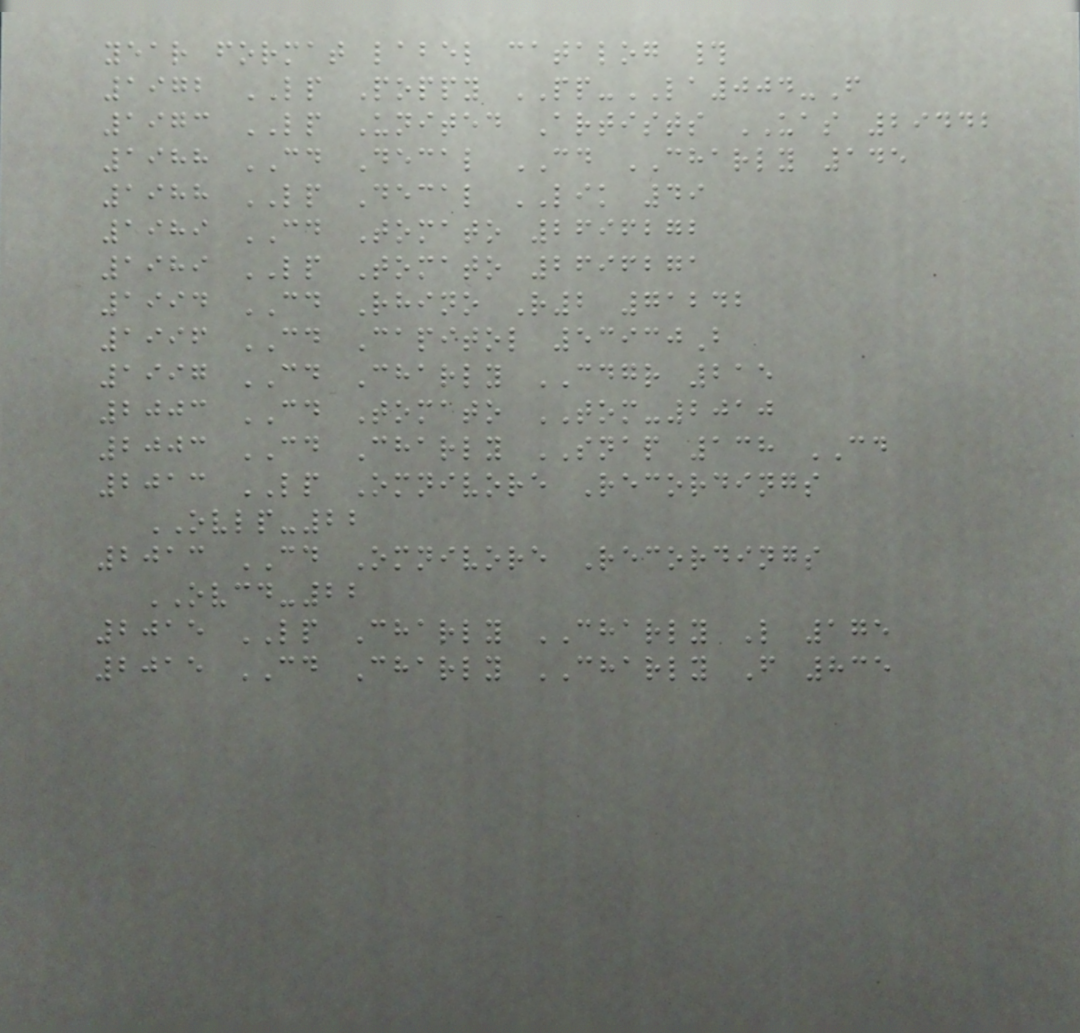year format label catalog #
1972 LP Poppy PP-LA004-F
1973 LP United Artists UAS 29442
1988 CD Decal CD CHARLY 145
1988 LP Decal LIK 49
1989 CD Tomato 2696272
1989 LP Tomato 2696271
1994 CD Rhino R2 71242
1996 CD Capitol 53930B
1997 CD Charly CDGR 215
2003 CD Tomato TOM-2010
2003 CD Charly SNAP 138 CD
2013 LP Omnivore Recordings
OVLP-22
2013 CD Omnivore Recordings
OVCD-22
2015 LP Charly CHARLY L 175
2015 CD Charly CHARLY F 835
